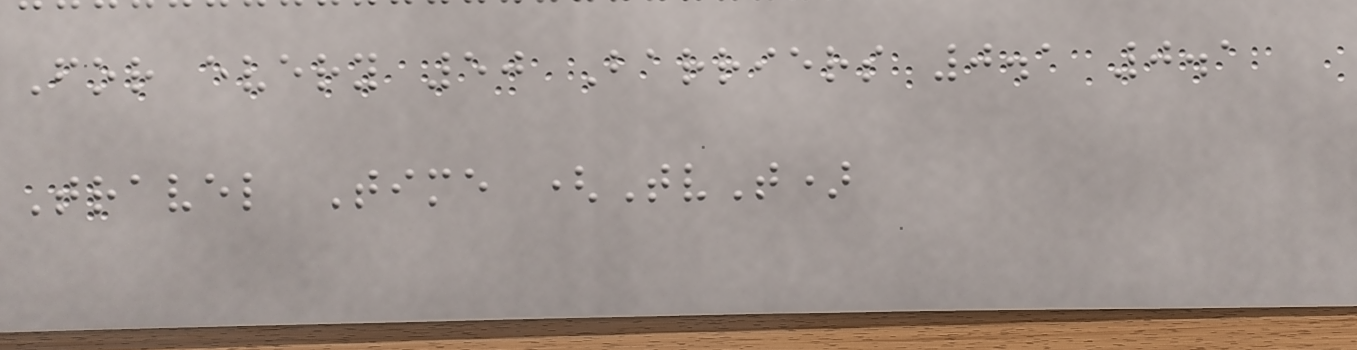For every 50 Barriers 0.1 0.1
Travel Time (TvT)
